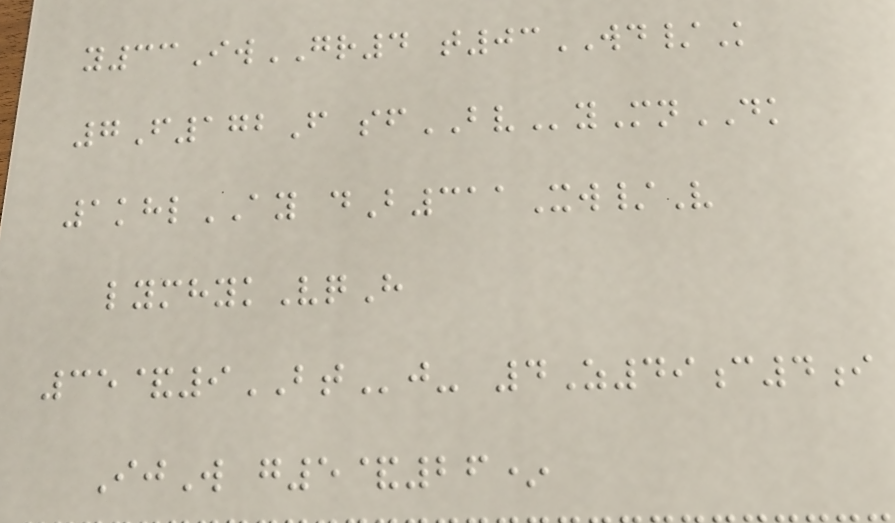y33IwGR4 t03WD/K
7F172F sfBVyMnDK
1khlAY dB311Xw/V
lymhykVqH
35&9BTj- 4Z49c4i
IjW g5&26*
